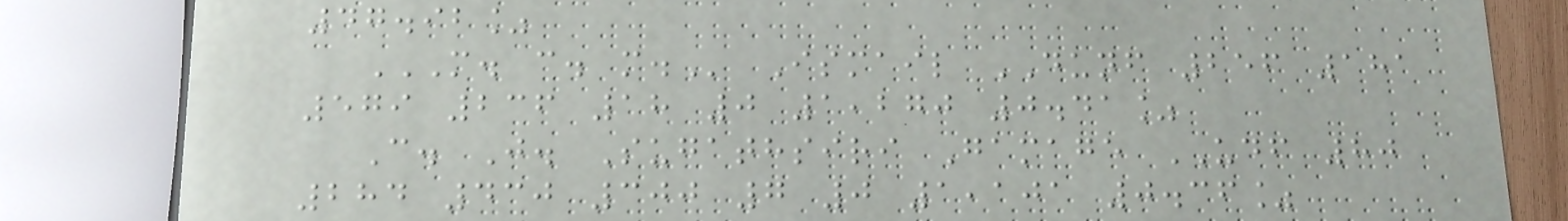47.92%
M. C. M. Ismail DUNF 256 181
579 236 18 0 1,270 0.41%
C. J. Sugathsiri Gamage UDF 80
284 430 300 7 0 1,101 0.36%
